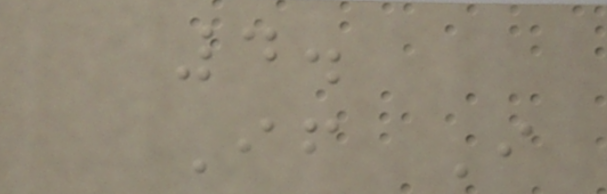4.
If I
